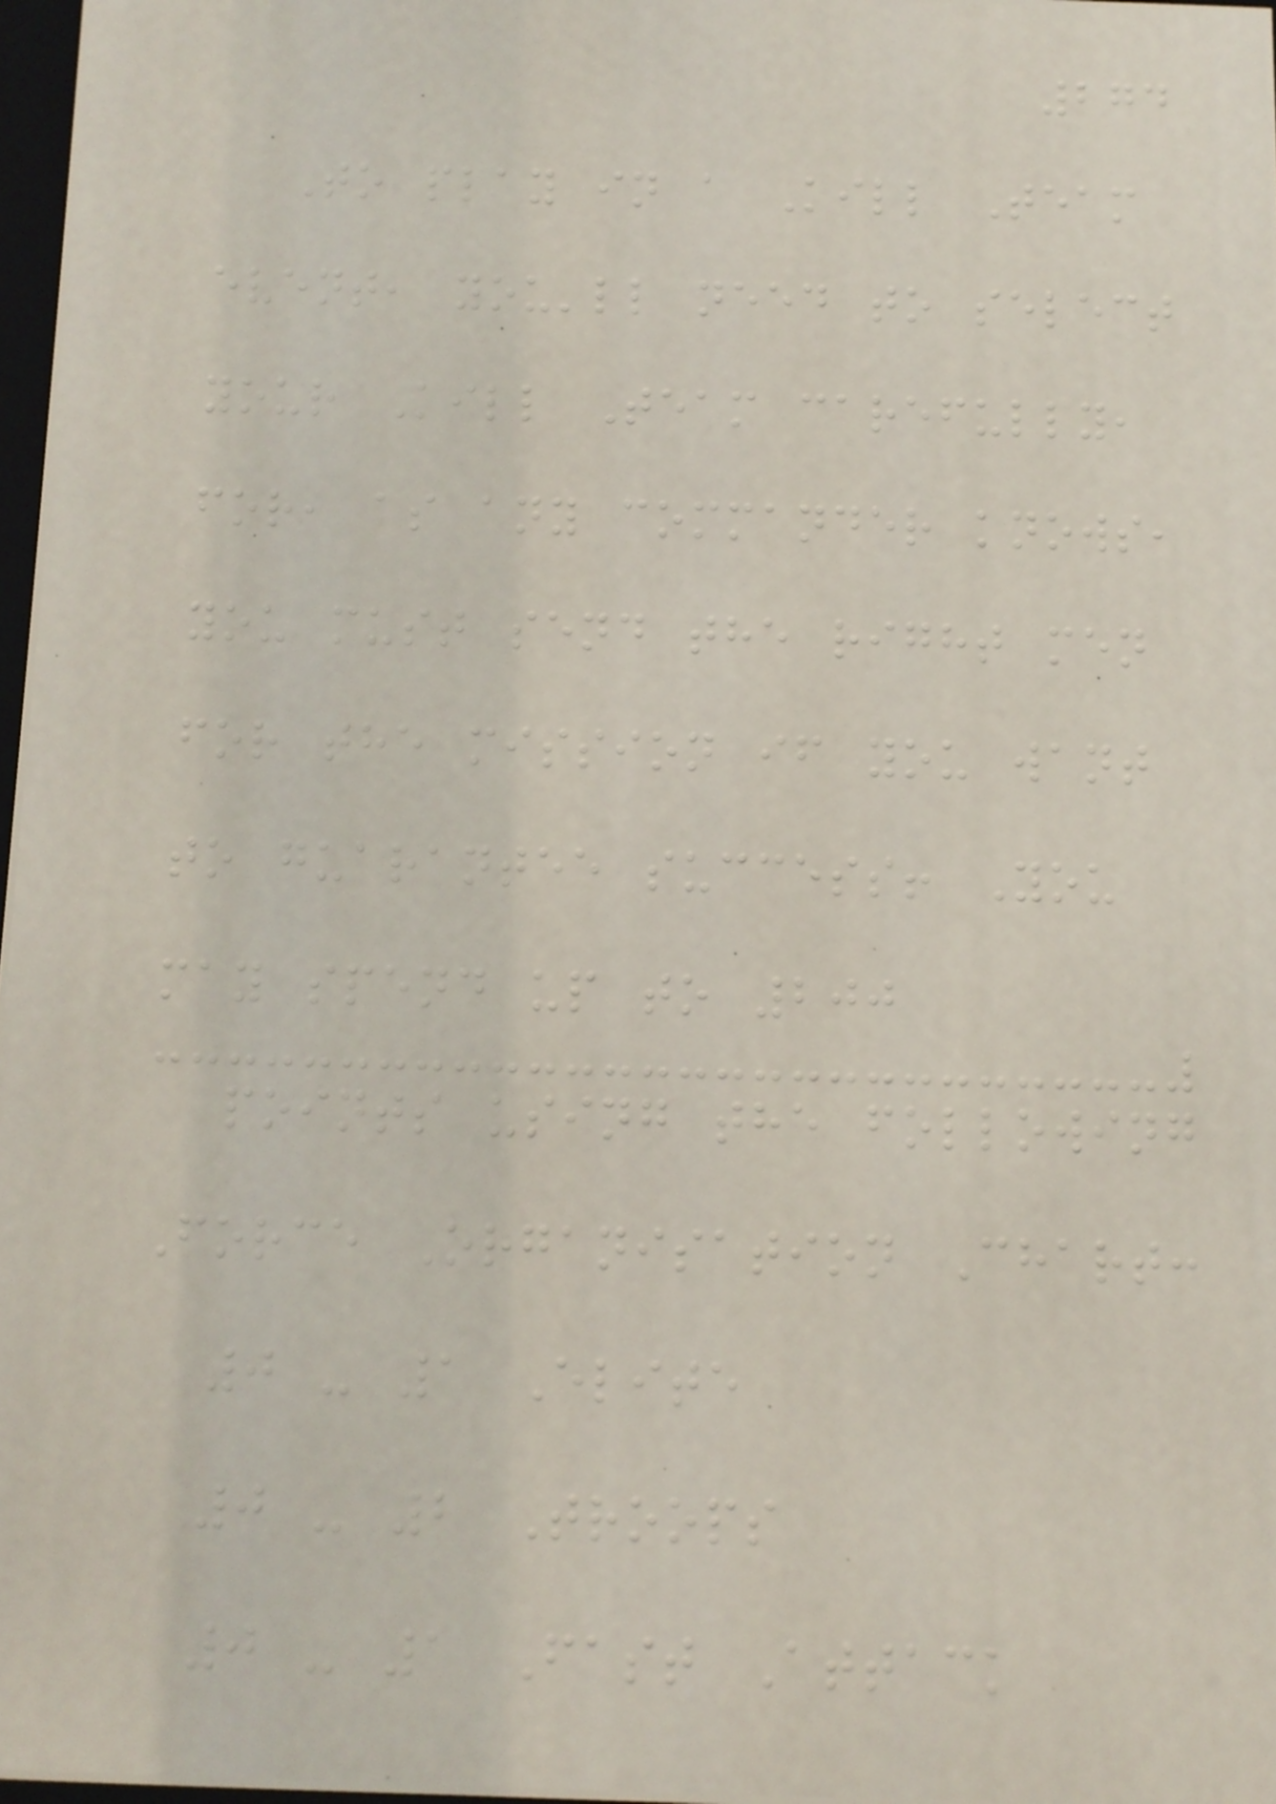274
To play in a Kill Team
event, you'll need to select
your Kill Team carefully,
for, as any commander knows,
you must send the right men
for the mission if you want
to guarantee success! You
may spend up to 200
points using the following
Force Organisation Chart:
0 - 1 Elite
0 - 2 Troops
0 - 1 Fast Attack
